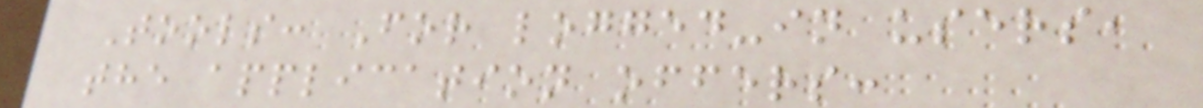Tools: For logged-in users,
the application offers:
